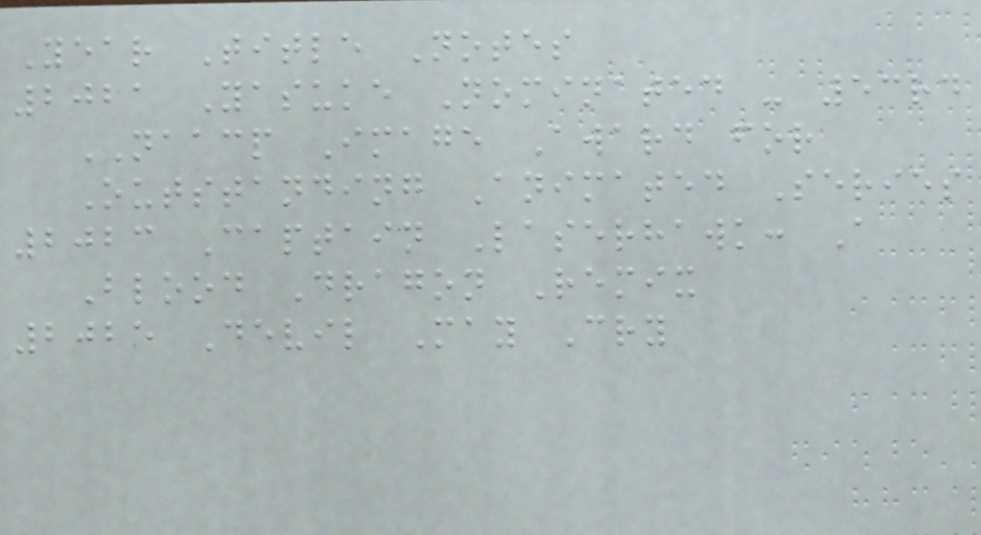Year Title Notes
2021 Yasuke Nominated - 53rd
NAACP Image Award for
Outstanding Animated Series
2023 Captain Laserhawk: A
Blood Dragon Remix
2025 Devil May Cry
